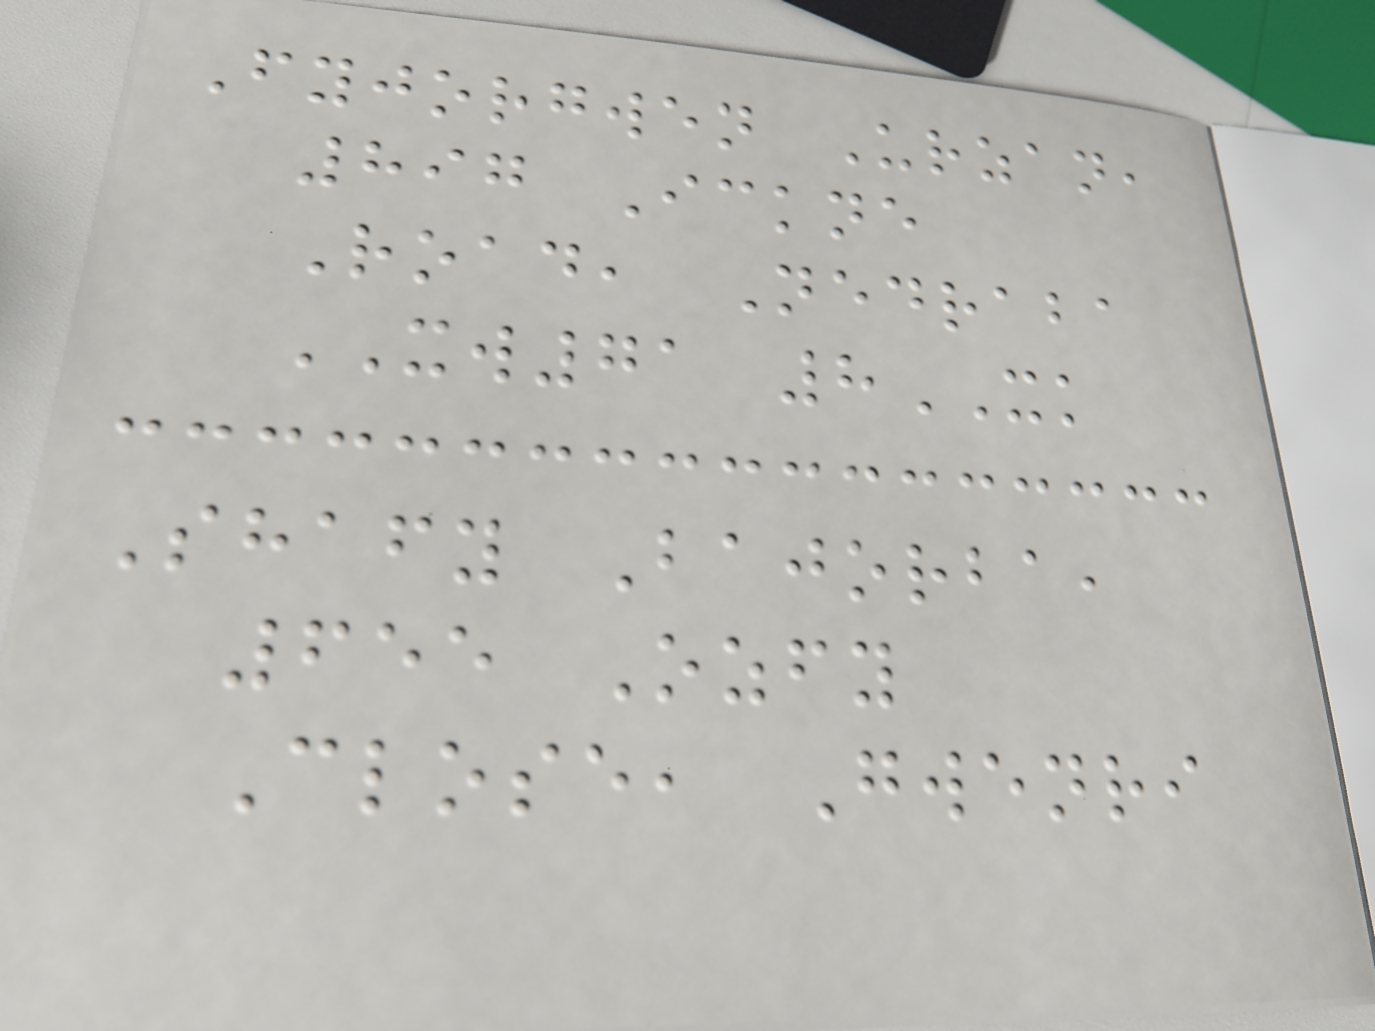Fyjorgwen Urzan,
897 Ickne
Road, Nedraba
XW71 8XK
Shafy Bajorba,
655 Ozfy
Close, Gwenri
